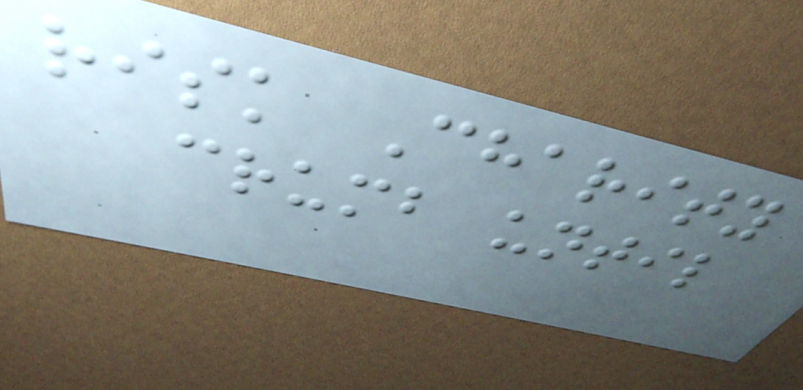risk Charity
crumb until
